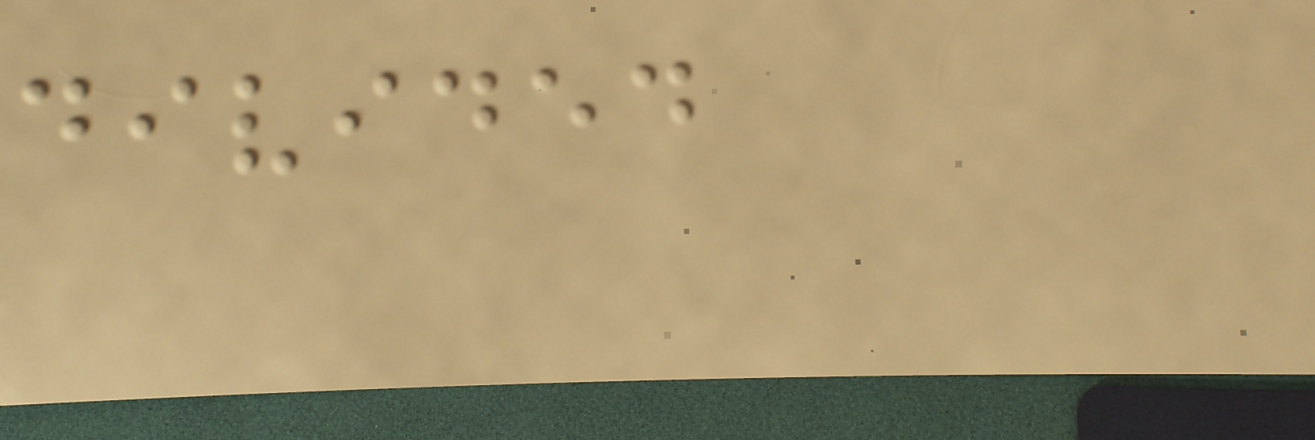divided
